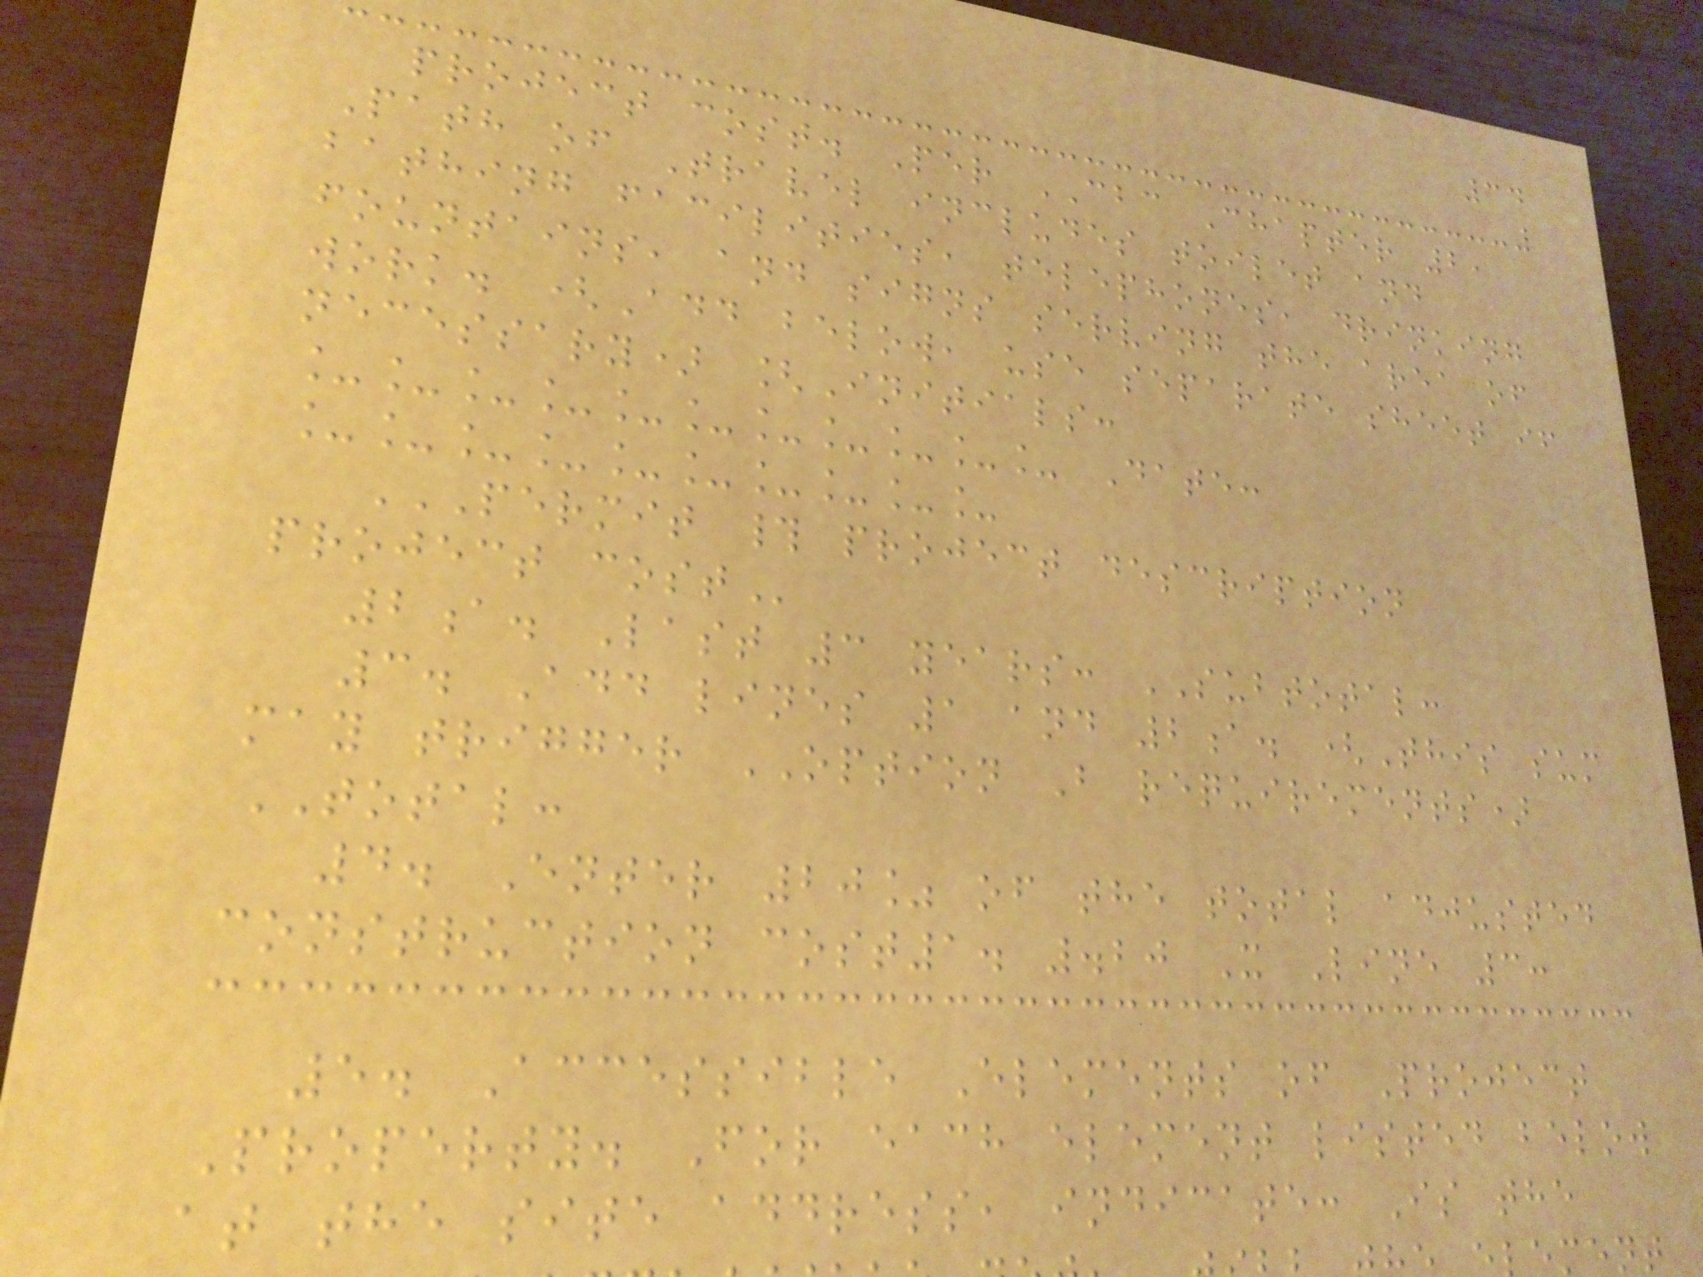34
project cost. Per CBC Chapter 2,
Path of Travel includes toilet and
bathing facilities, telephones, drinking
fountains, and signs serving the area of
work. (Add below, use separate sheet if
necessary) [Initials:
___________ Date:
__________
PERMIT # PROJECT DESCRIPTION
project
2a. Last 3 years: SUBTOTAL:
3. Add lines 1 and 2a. (This sum
may trigger OPTION B requirements)
TOTAL:
4. Enter 20% of the total adjusted
construction cost1. .20 X Line 3:
5. Accessible Elements of Project
Property. For each element listed below
at the site address, indicate: Is the
